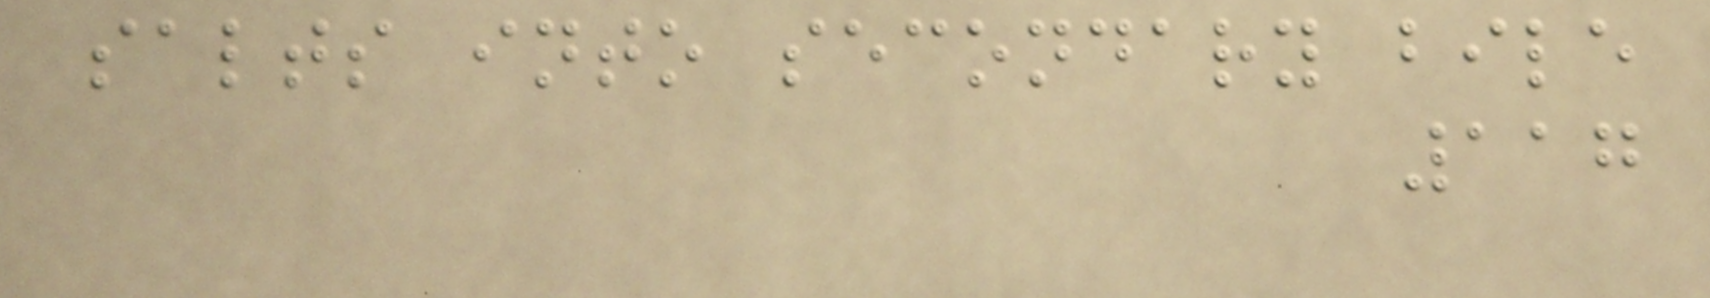salts into secondary bile
117
